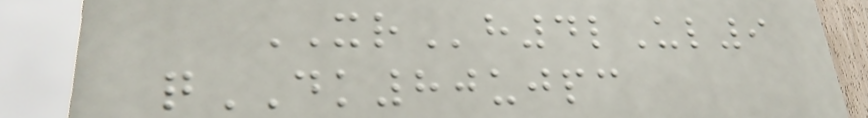XRh4lUl9
qDK80ujpc
